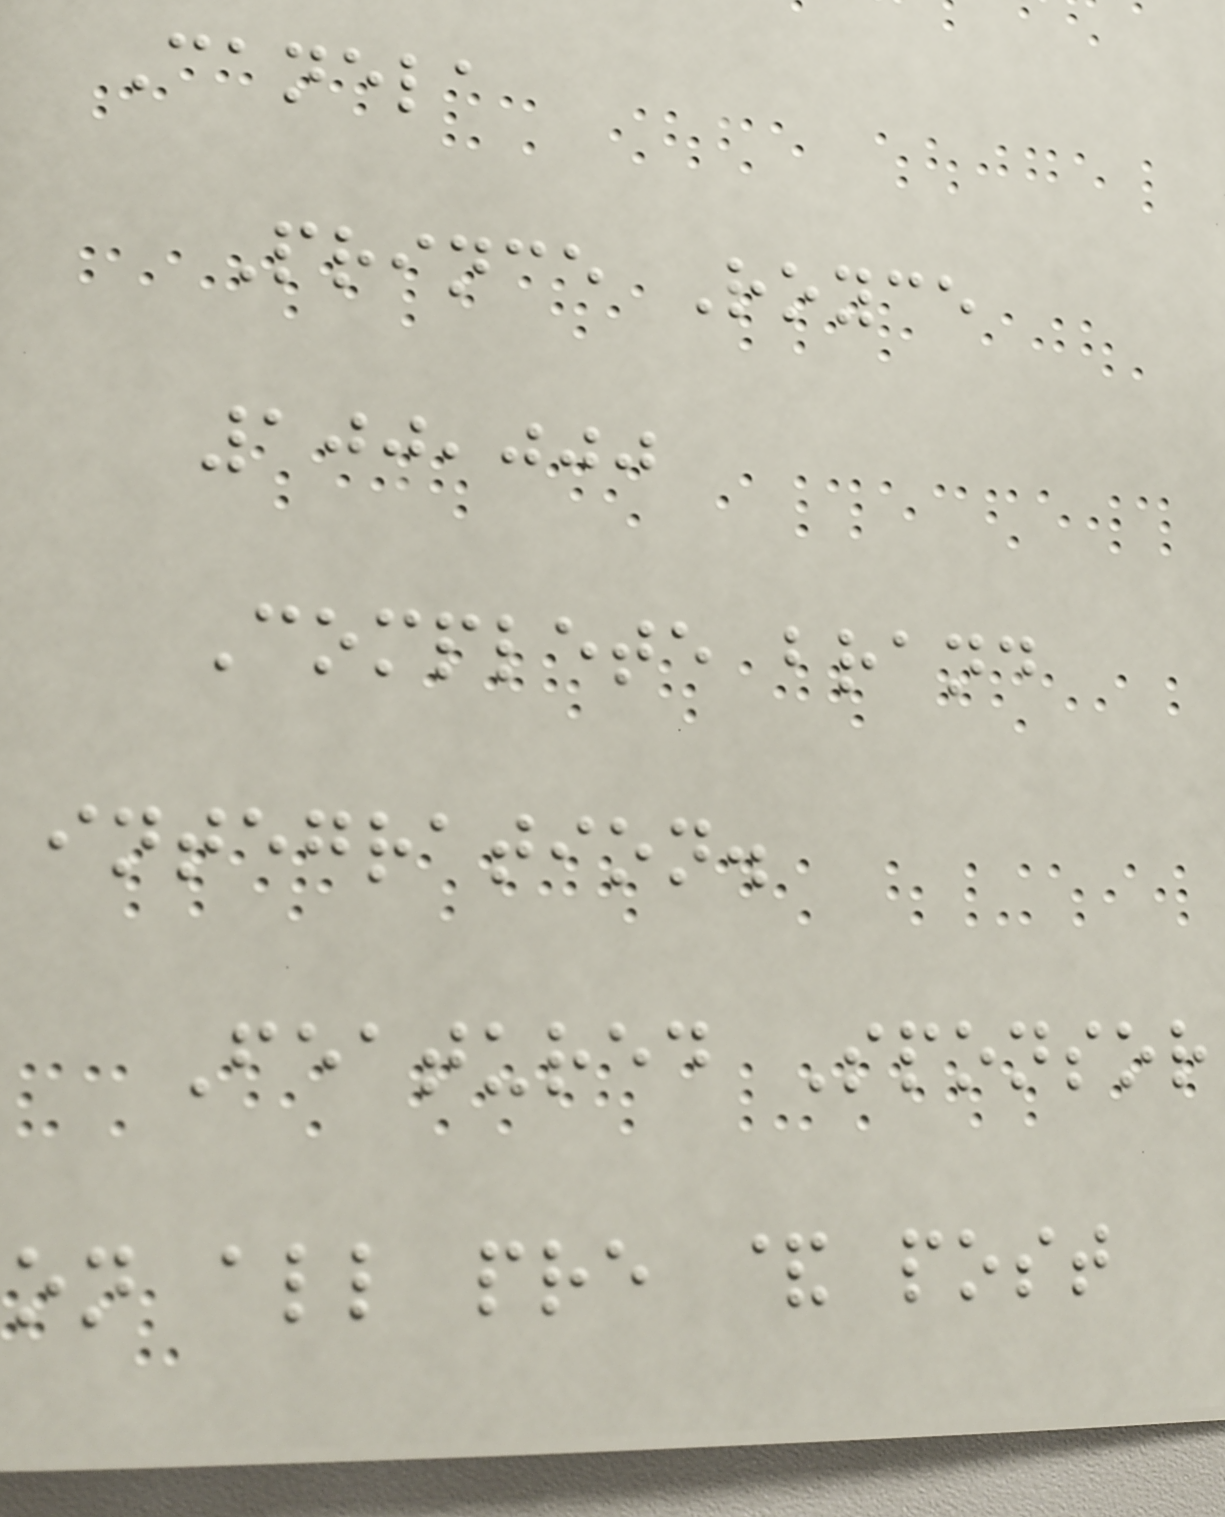Canela
Prince Royce
100,000
Complete brand
integration.
Featured Sponsor
on all pre & post
